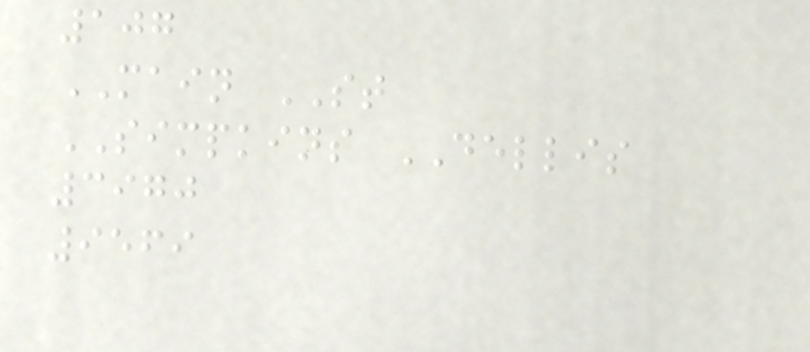107
MAIN ST
SIMPKINS DELLIS
3970
9569
